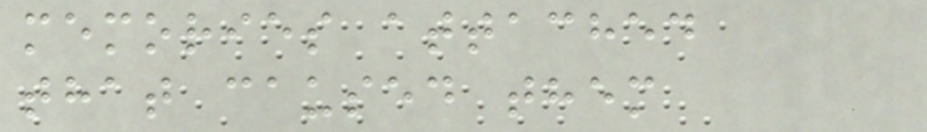memories attached
that caused them
